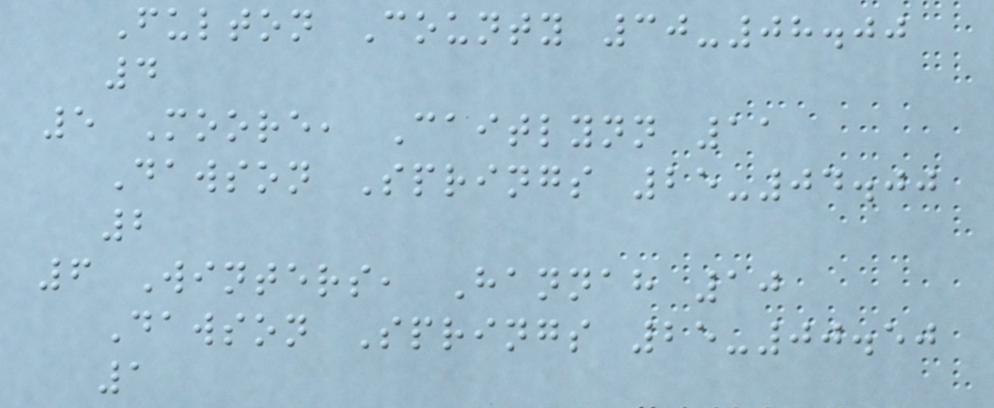Fulton County 30-08.00
4
5 Moore, Caitlynn 11
Dawson Springs 25-04.00
2
6 Winters, Hannah 10
Dawson Springs 25-00.50
1
